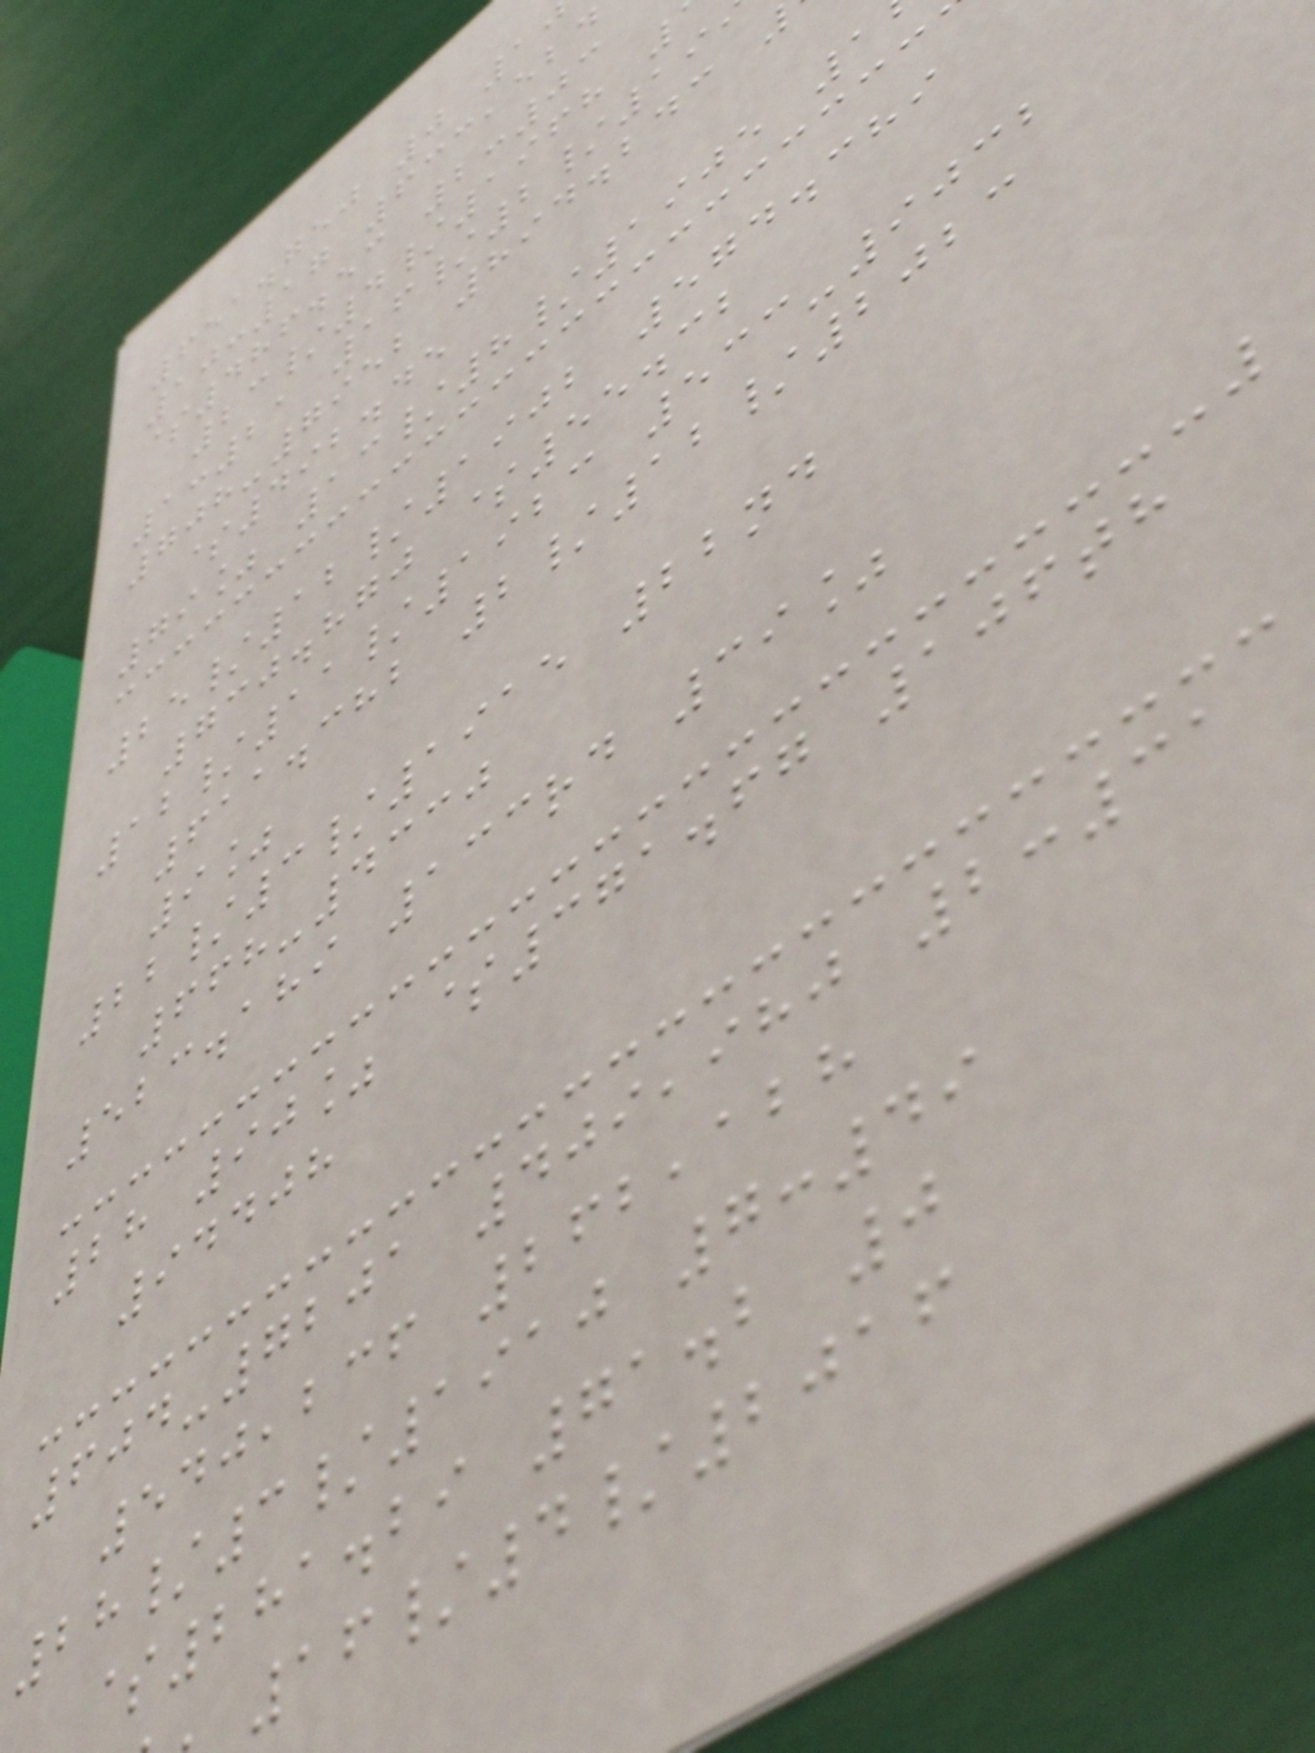651.750 0 1
10:17 633,524
$486.53 2:03
23/4/1968
1:21 16/2/19
708-7952 894.243
$492.45
79% 13/8/1905 1
25/12/1902 574.389
730.870 $55.32
12/11/1923 533-9032
611.382 2/12/2023
9%
22/3/1915 22nd
668-4330
523.189 133rd 39%
28 90% $371.67 106th
94408
604-7201 409,980 2:31
540,236 262,128
28/3/1910 7:49
$281.29 71.2 0
16/4/2016
